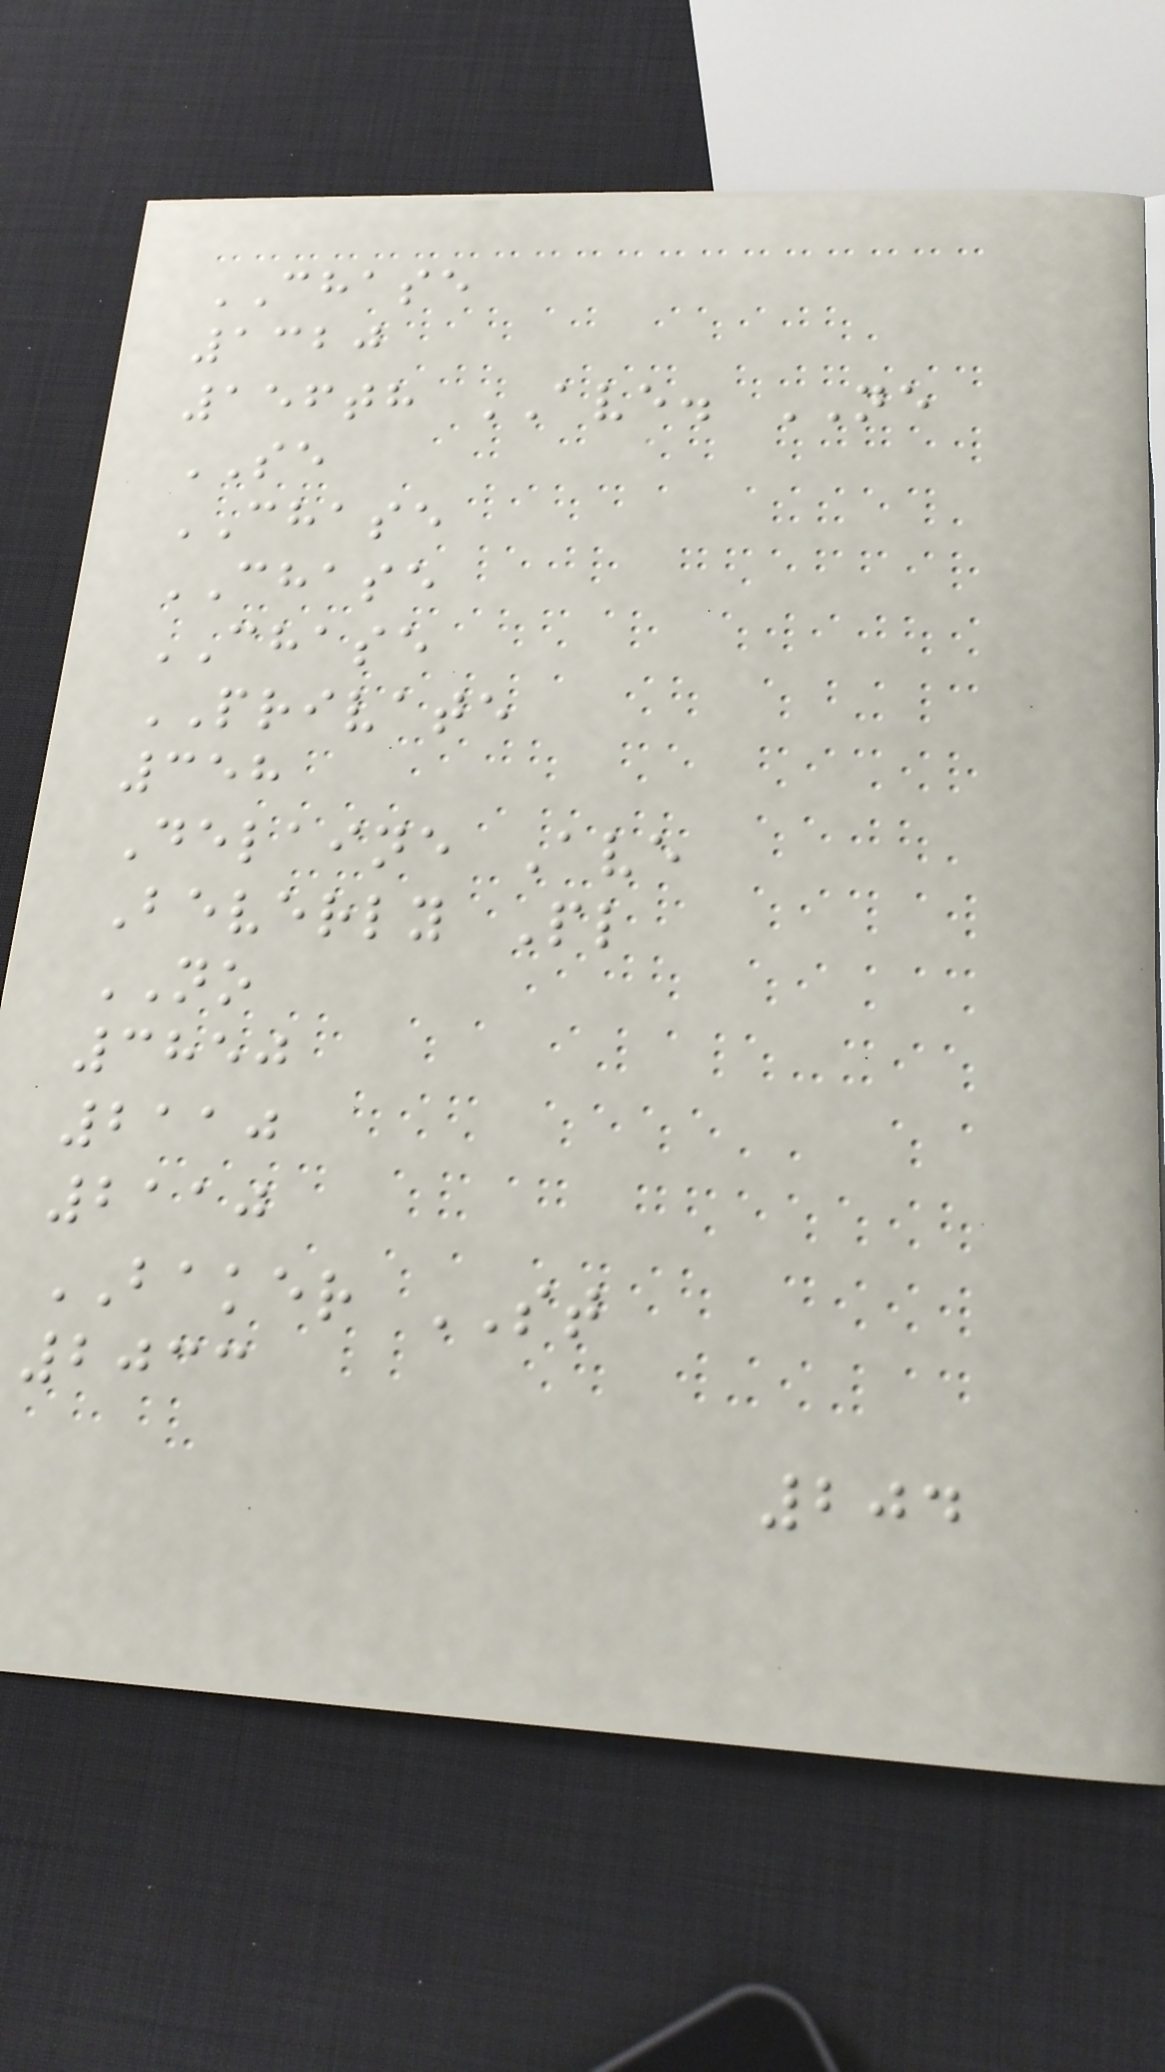CHASE
1320
156th AVE. NE
SE
CHASE
CHASE
CHASE
PRIVATE
358
Delaine Ave
Beverly Pl
NO
3850
2110
2110
BAKER ST
2033
204
